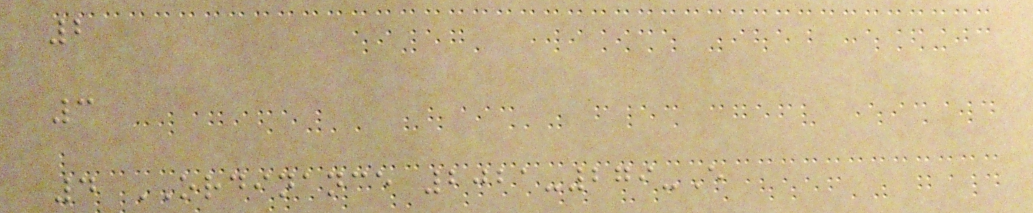2
3
4 ORDINANCE 2021-279-E
